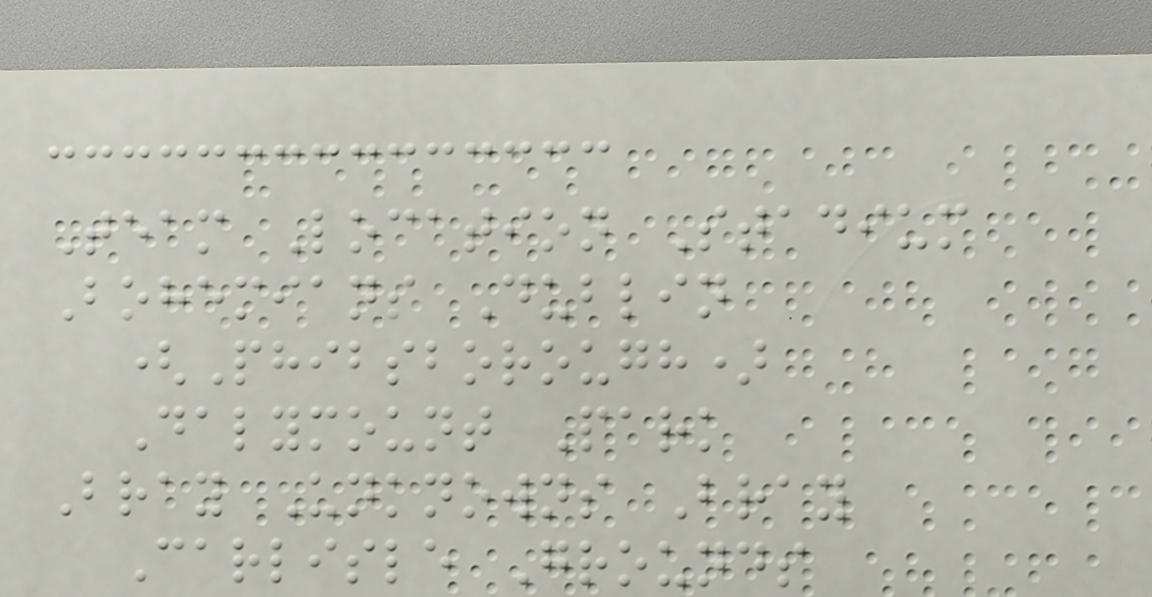Team Location Stadium
Bohemians Dublin
(Phibsborough)
Dalymount Park
Bray Unknowns Bray
Carlisle Grounds
